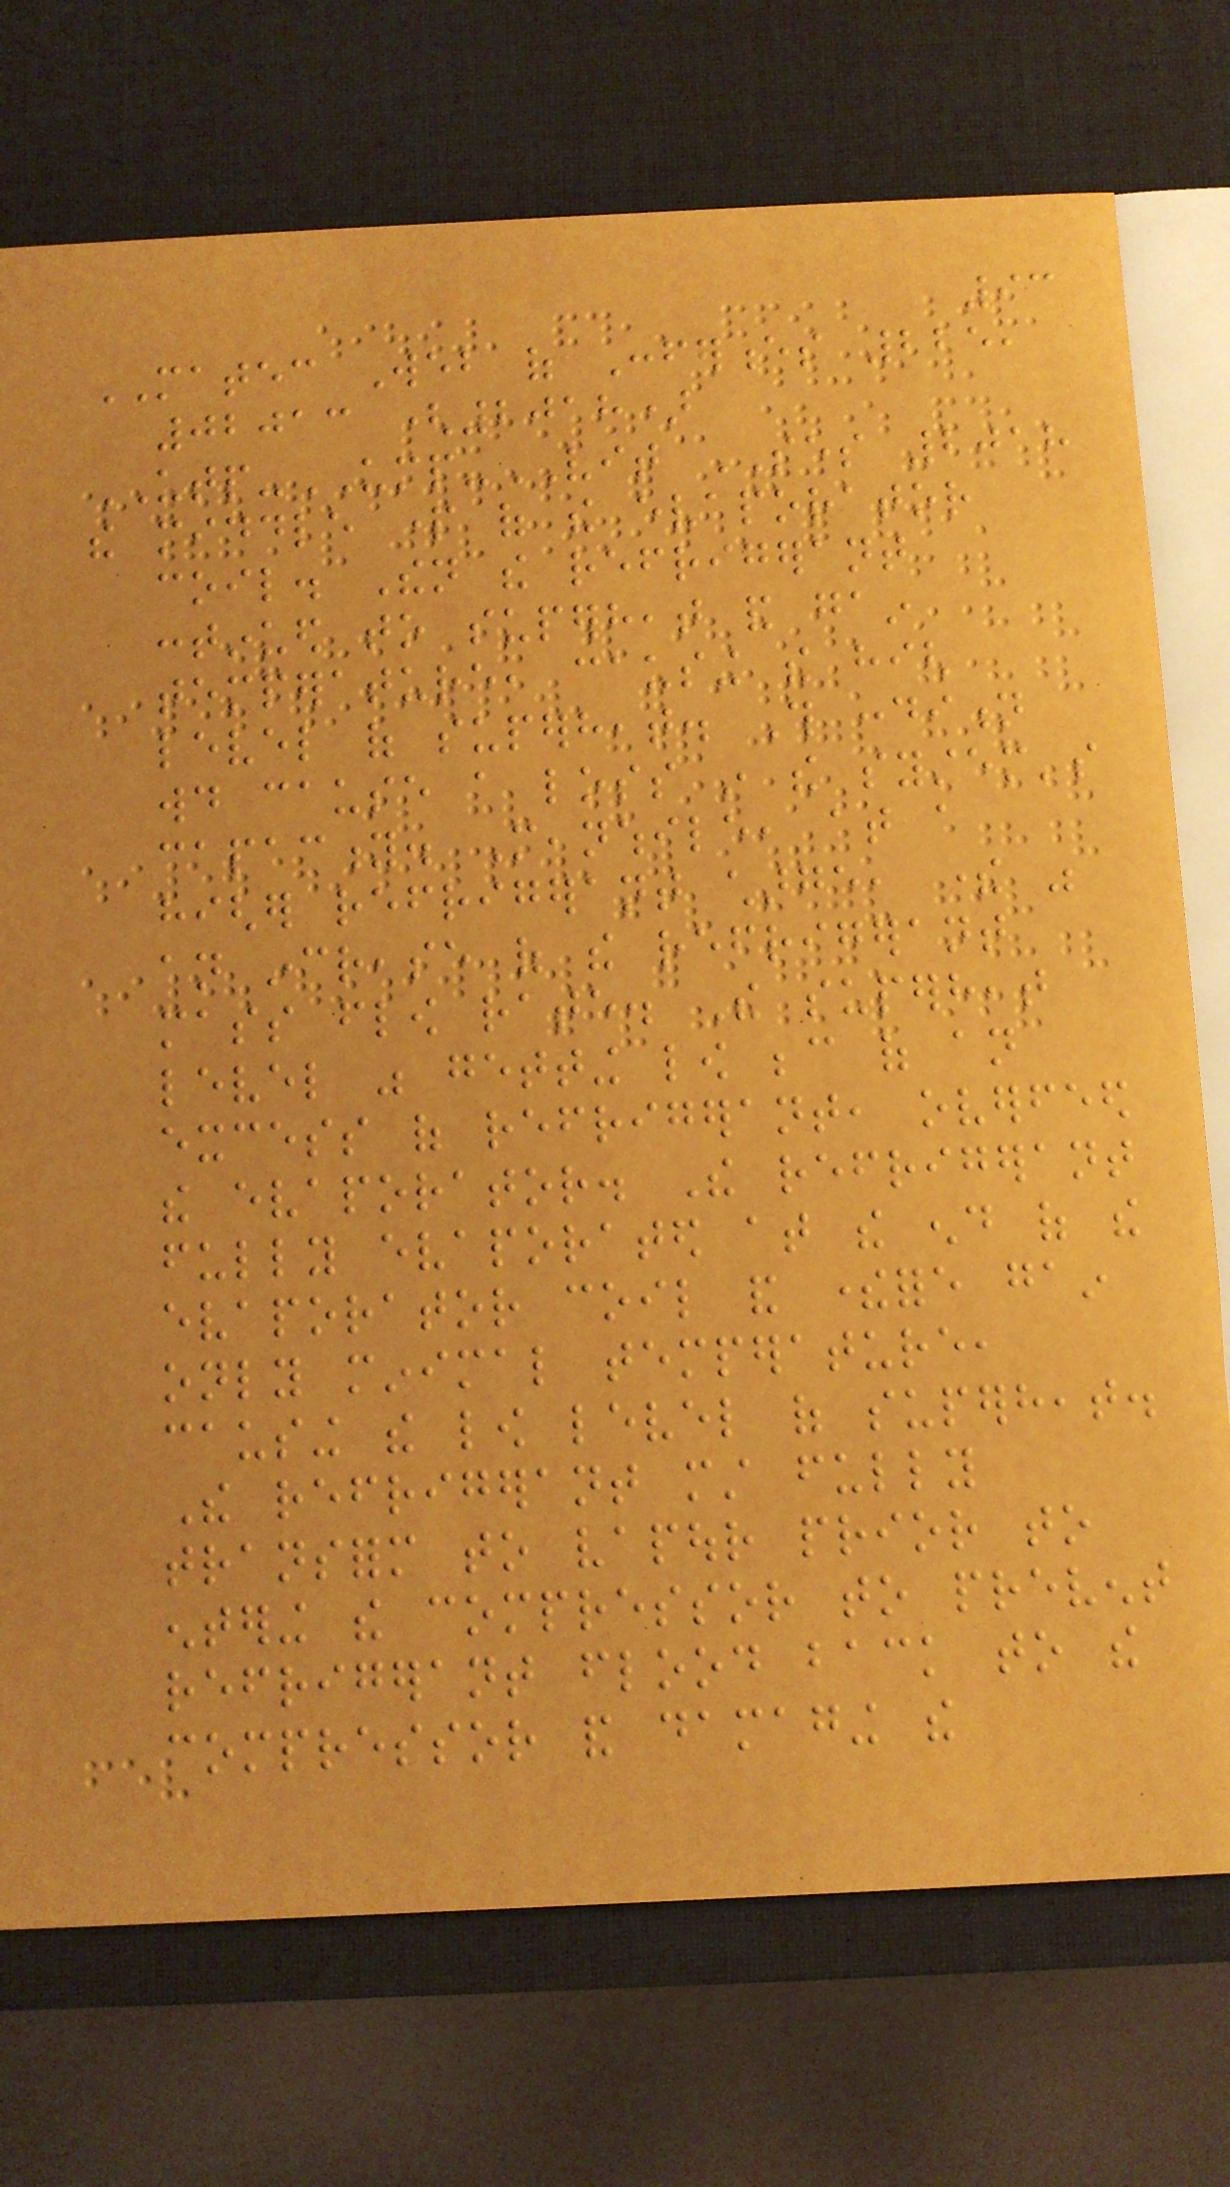93
MATEC Web of Conferences 225,
02013 (2018)
UTP-UMP-VIT SES 2018
the middle part of the evaporator
coil. Then the refrigerant
continued to superheat and gain
temperature, causing the high
level of superheat. This condition
would cause a loss in the system's
capacity. Meanwhile, at a
higher refrigerant charge, there was
an increase of the refrigerant
mass flow rate. The superheat
level was getting low because of an
excess of refrigerant, overfeed
the evaporator. The refrigerant
fully evaporated at the end of the
evaporator coil and therefore gain
only minimal temperature,
causing the low level of superheat.
The refrigerant must fully
transform to vapour prior to
entering the compressor to prevent
refrigerant flood back to the
compressor and damaging the
